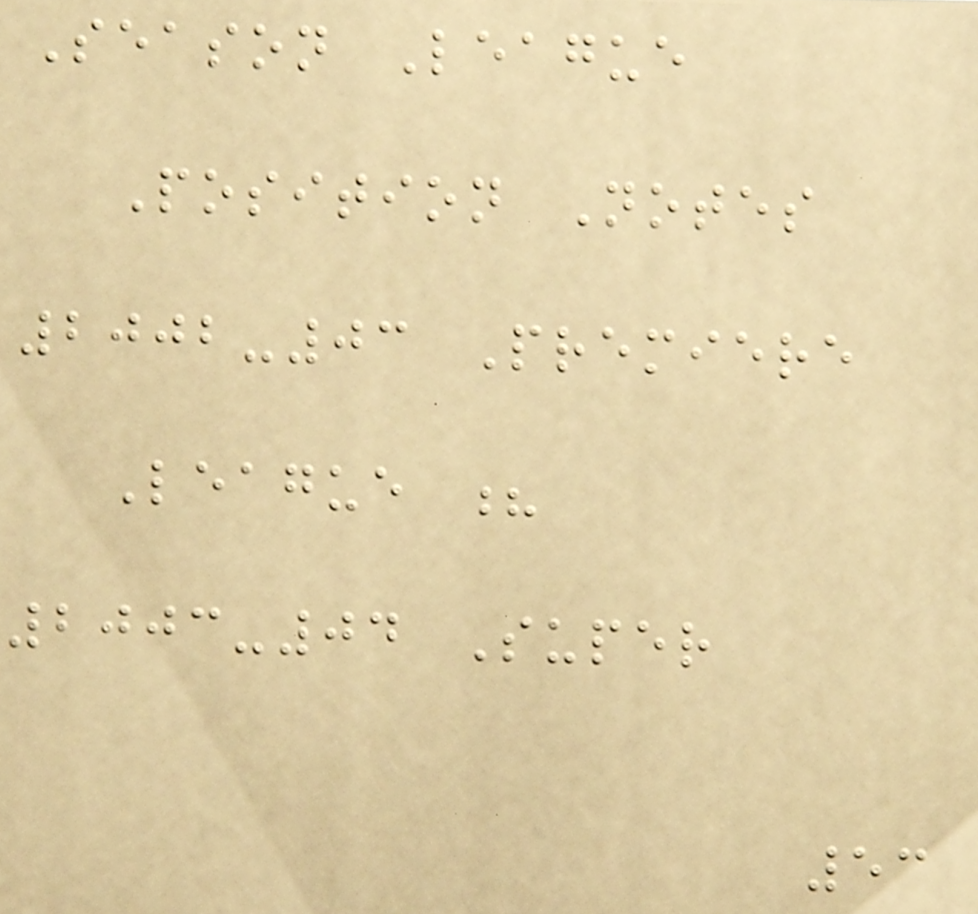Season League
Position Notes
2002-03 Premiere
League ?
2003-04 Super
53
